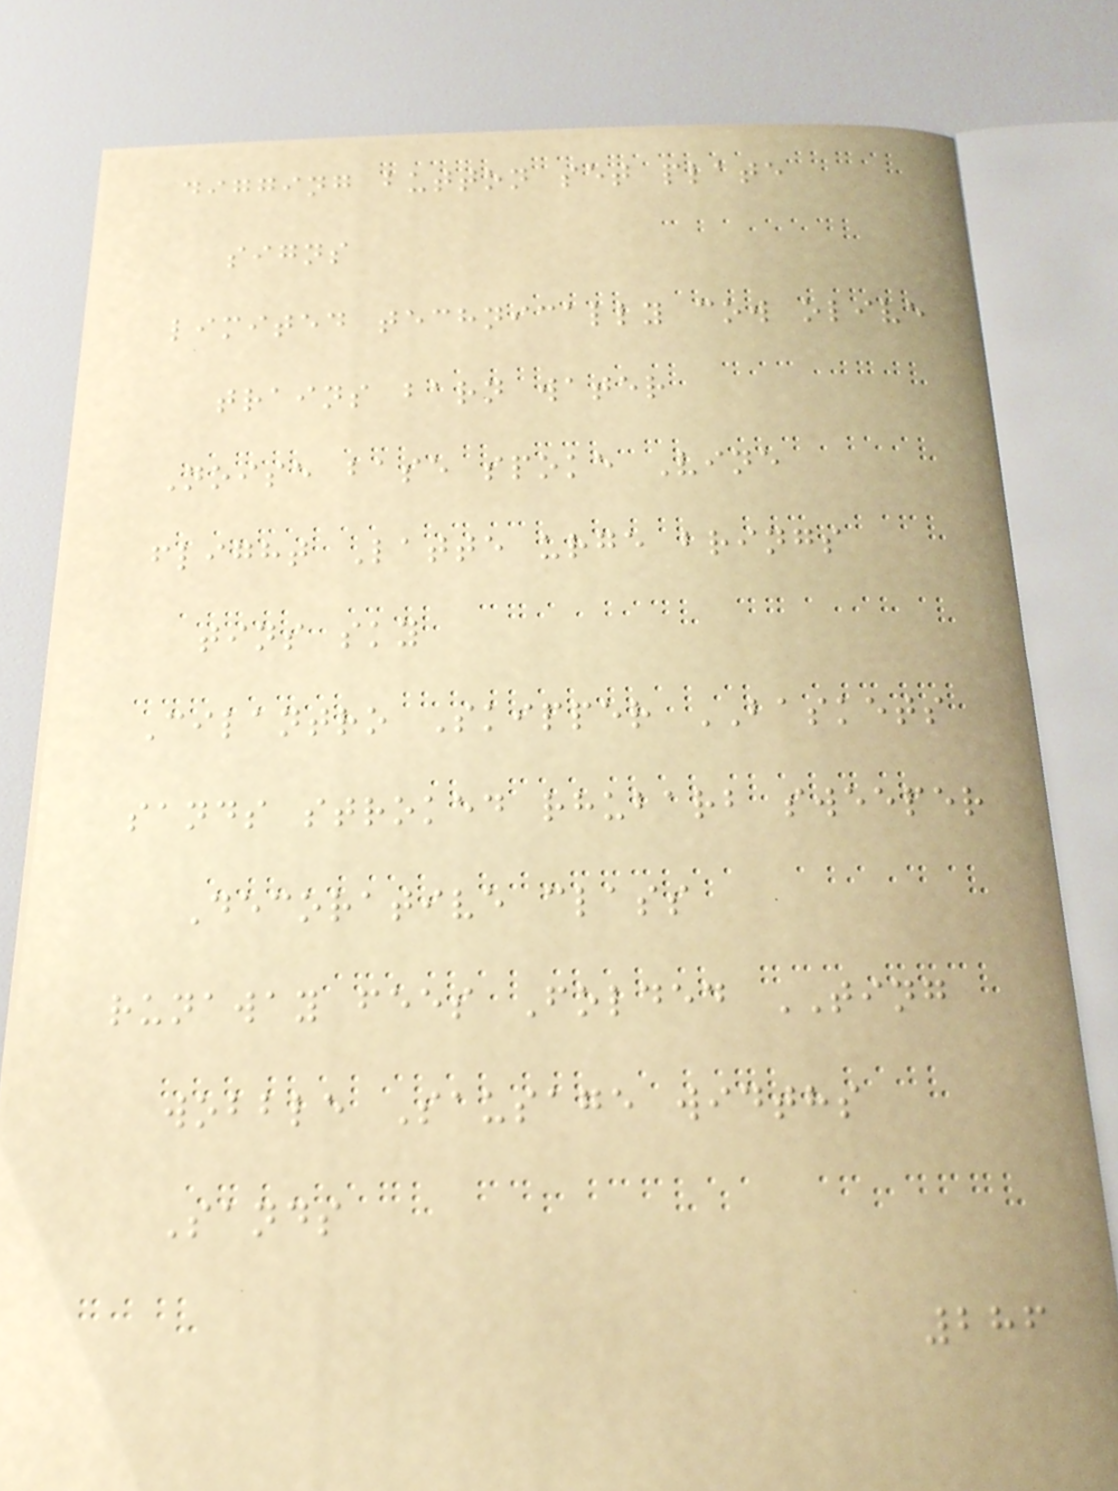digging button set plate
signs
limited technically cow olive
trains barn water
Noise base spoke Vine
flight Latte urge brings
tins sky
Cilantro Skipper BASKETS
sands stroked rhubarb sweeper
Decorative class
runaway fees Folded TING
wobble Sausage widths
Sands
286
